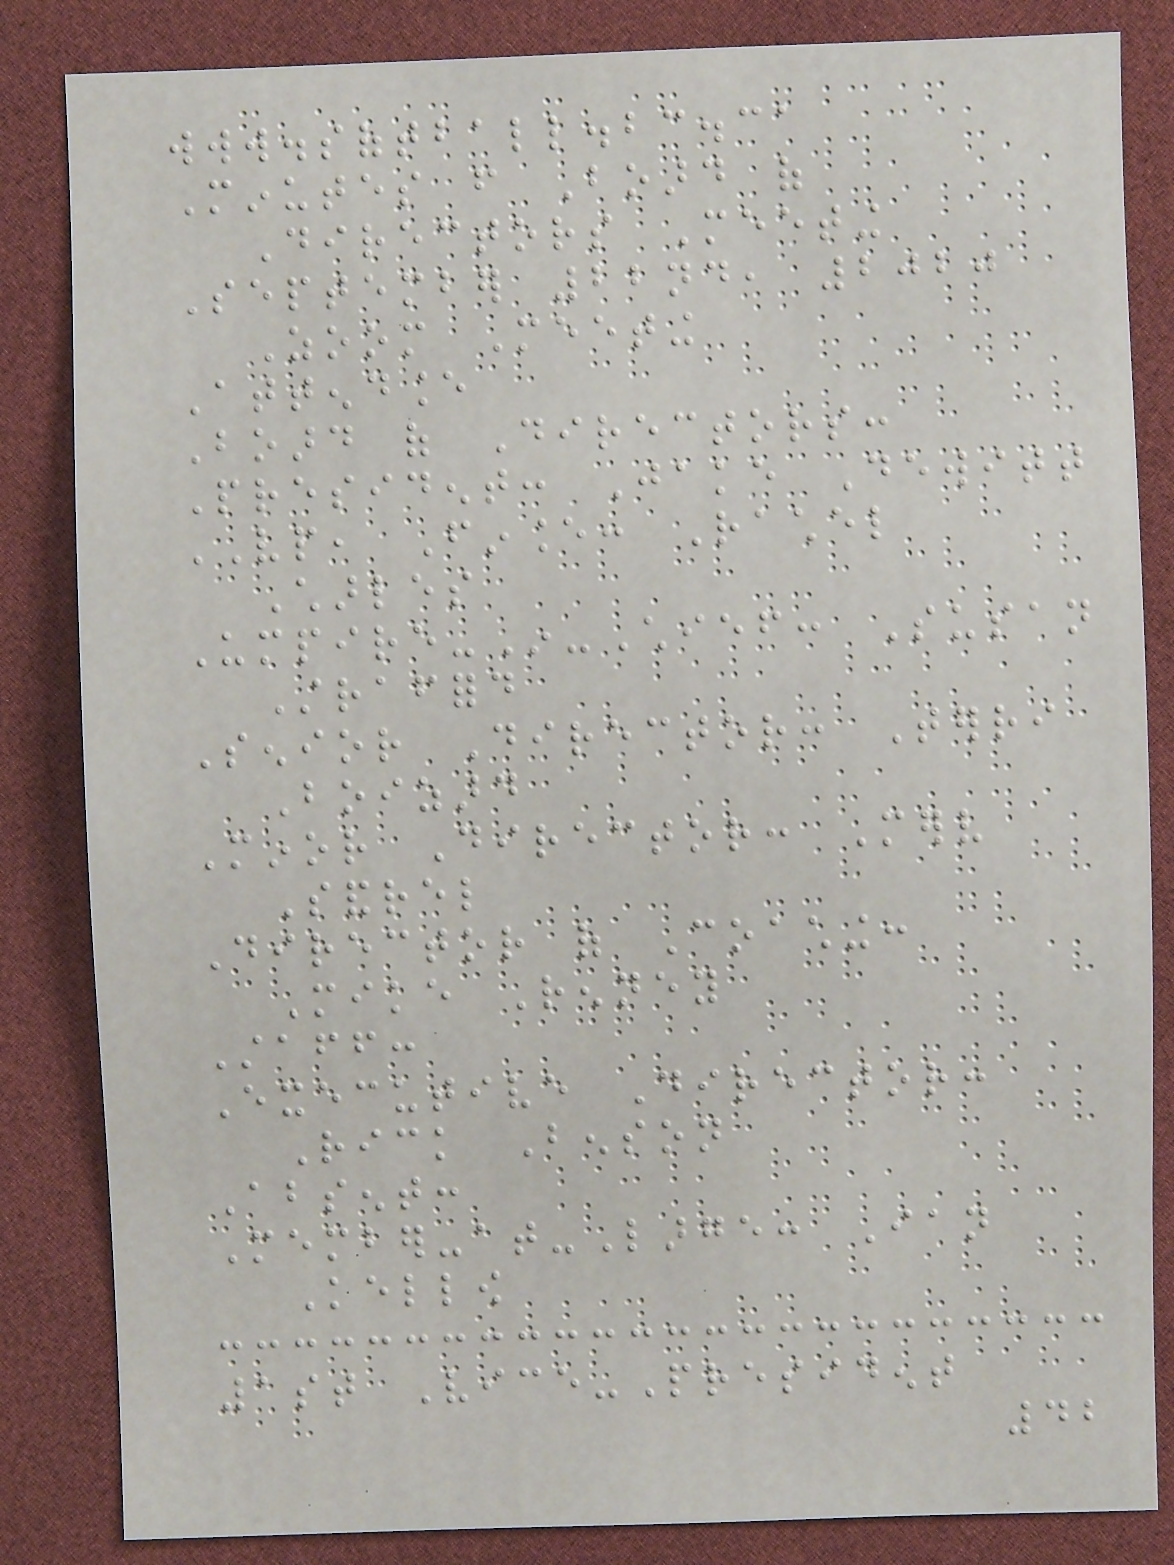www.softball.bc.ca
Minutes from Board of
Directors Meeting
September 22nd, 2020
Zoom Meeting
Attendance
Board of Directors:
President: Jake Dewitt
VP, Finance: Rachel
Charles
Umpire-In-Chief: Susan
Strafford
Senior Director: Terri
Boizard
Minor Director: Merv
Sandrel
Director of Coaching:
Mike Renney
Staff:
Executive Director:
Rick Benson
Absent:
Member-at-Large: Ian
Kellow
1st Vice-President
42
